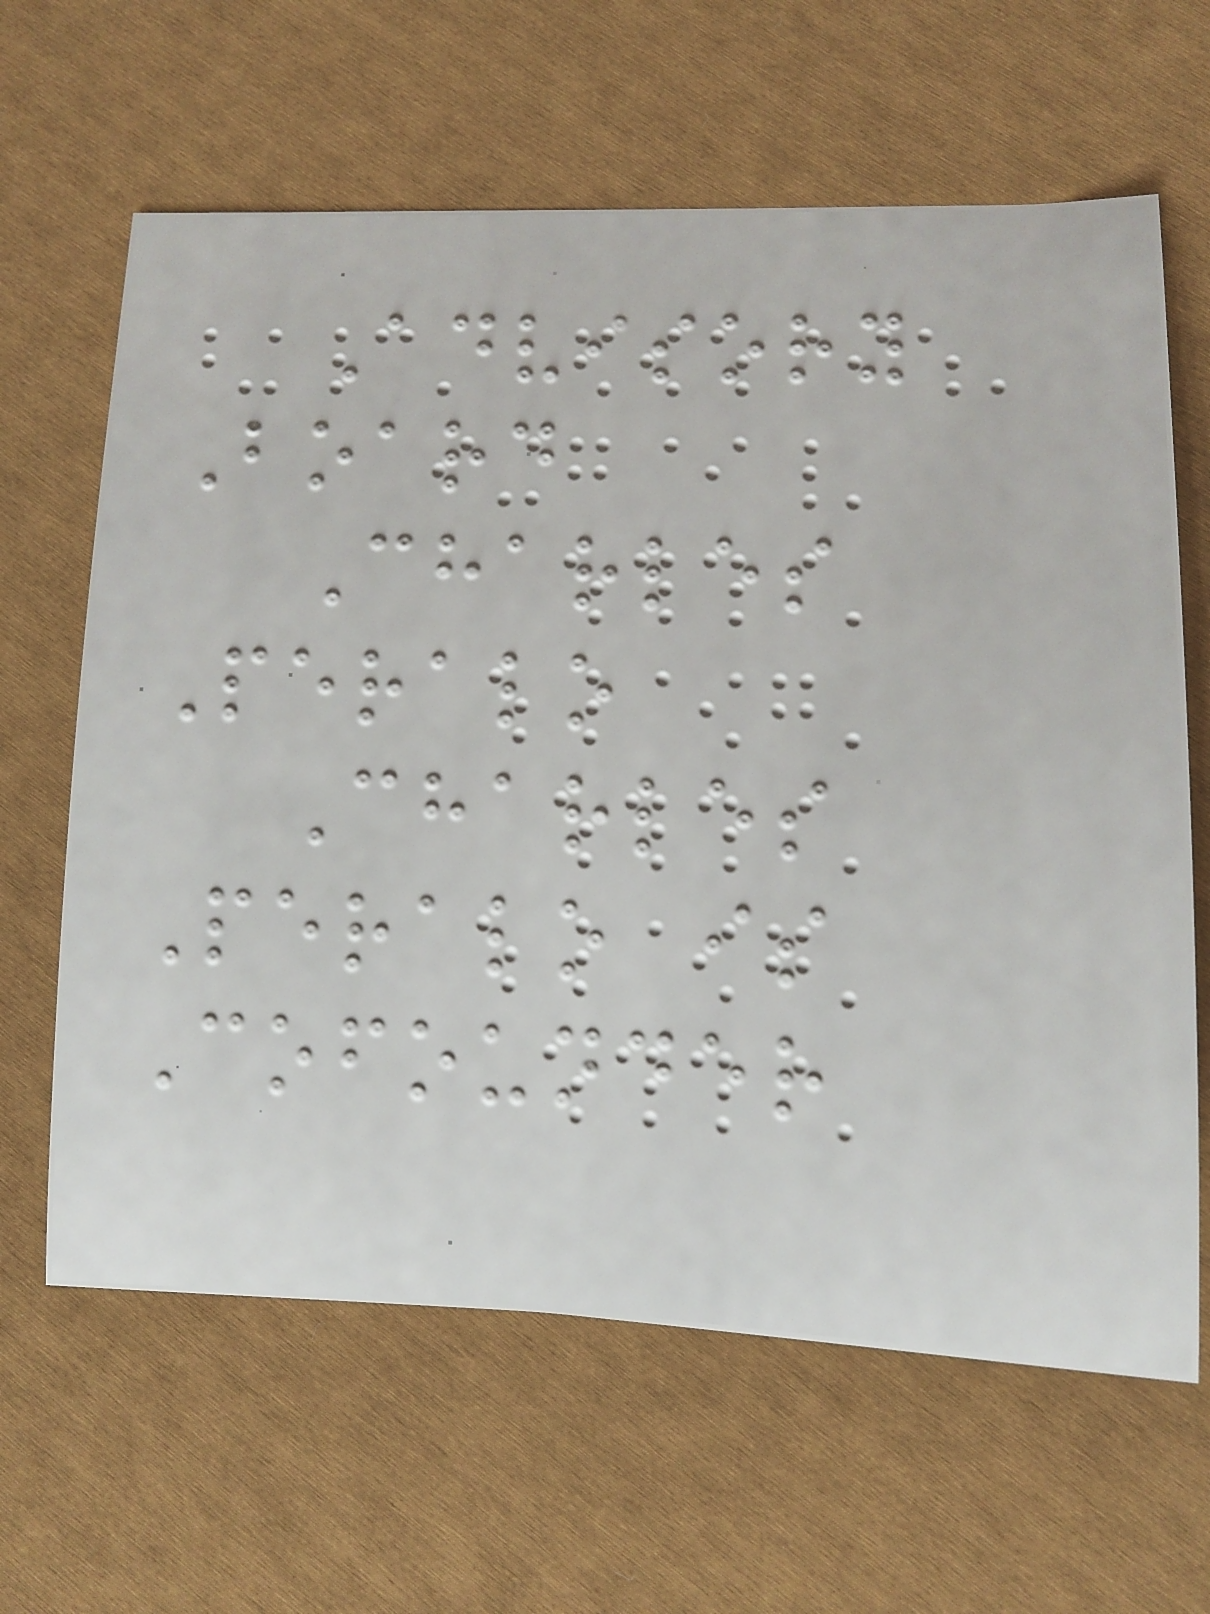Advisory
Board
Charles
Peralo
Charles
Peralo is
Cofounder
